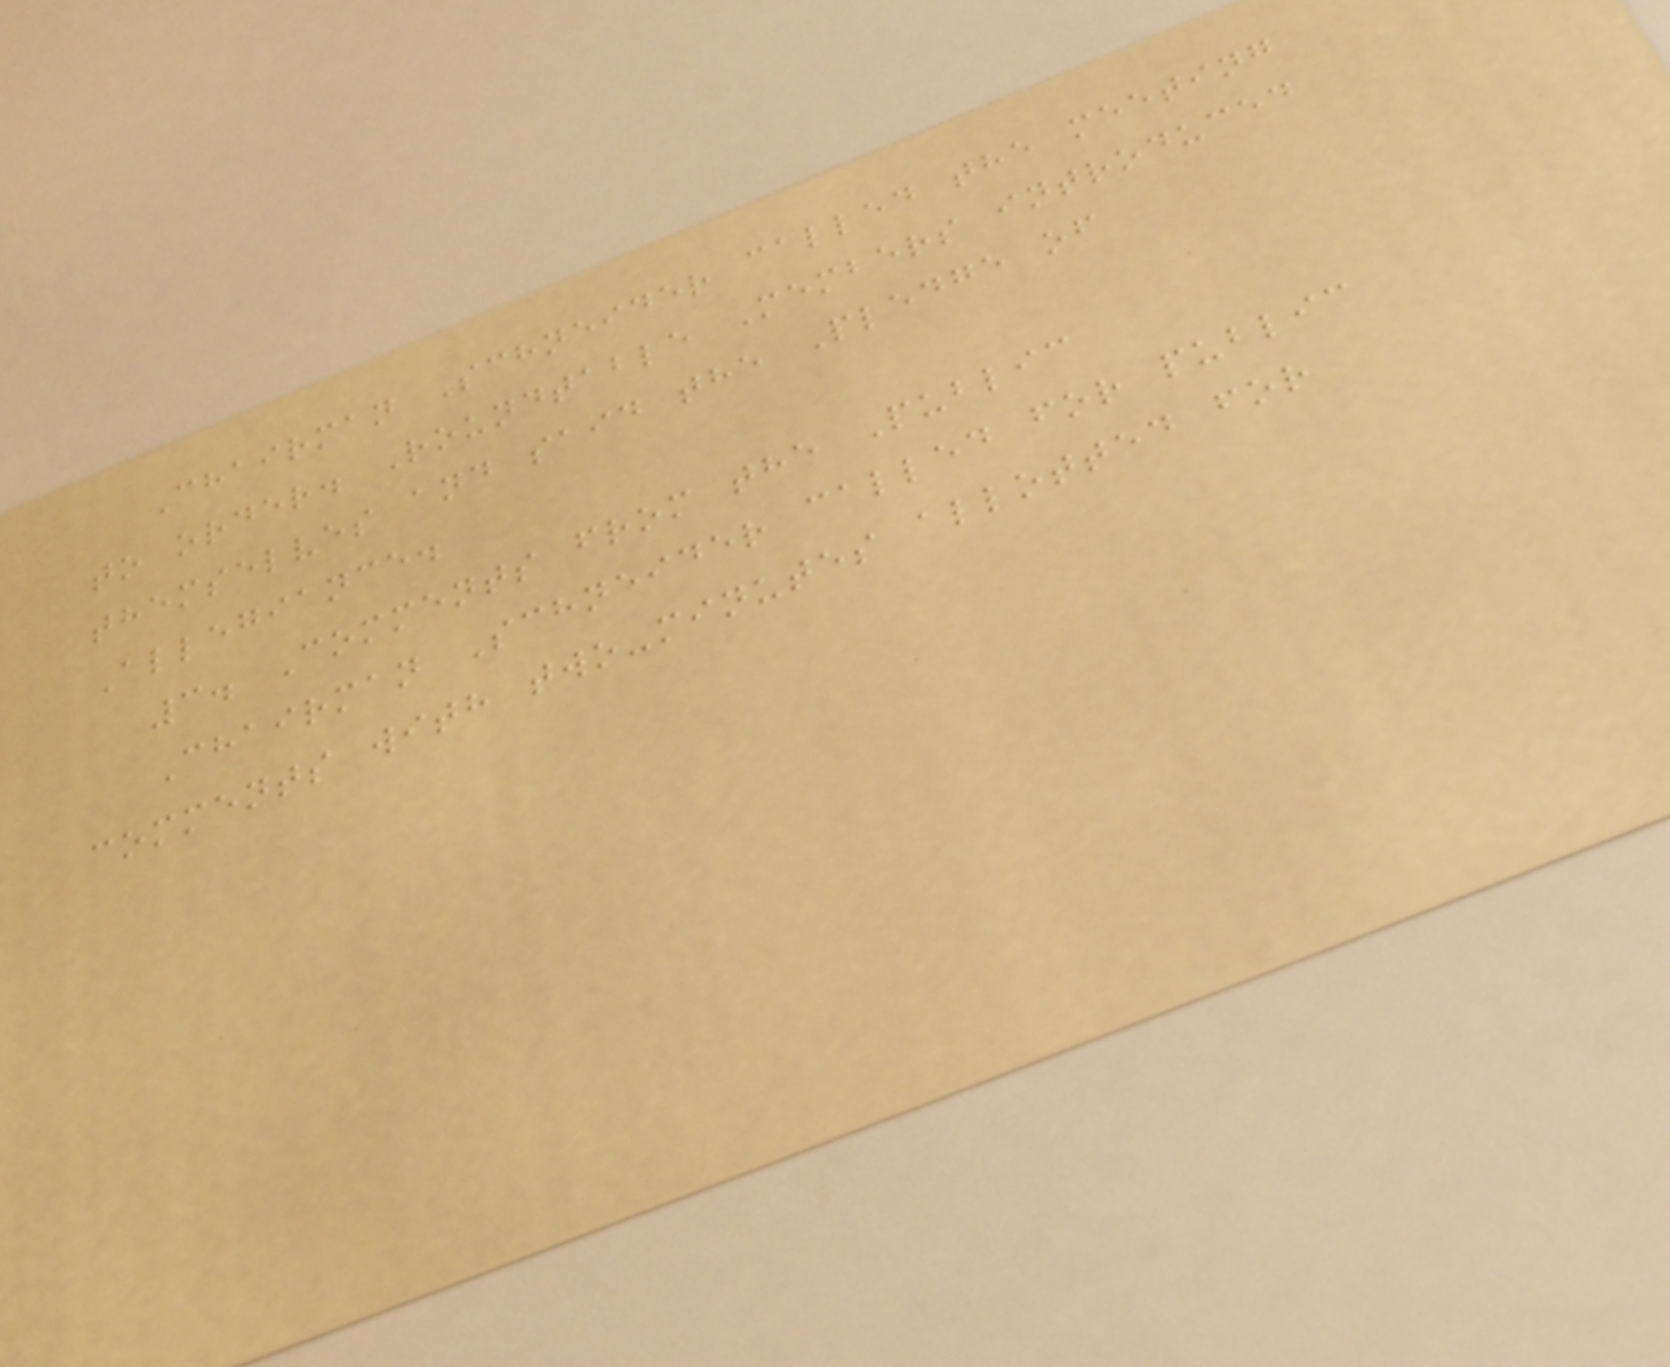Chairman Schneider called the meeting
to order. Roundtable Members introduced
themselves and said the Pledge of
Allegiance.
3. Comments from the Public
Chairman Schneider called for public
comments with two-minutes allotted for
